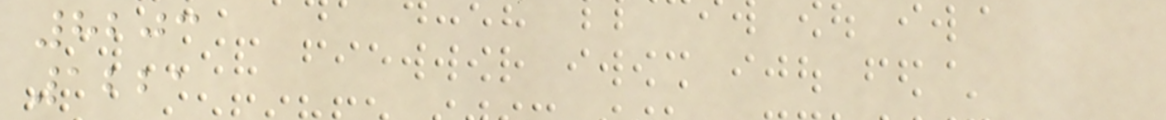8203
1221
